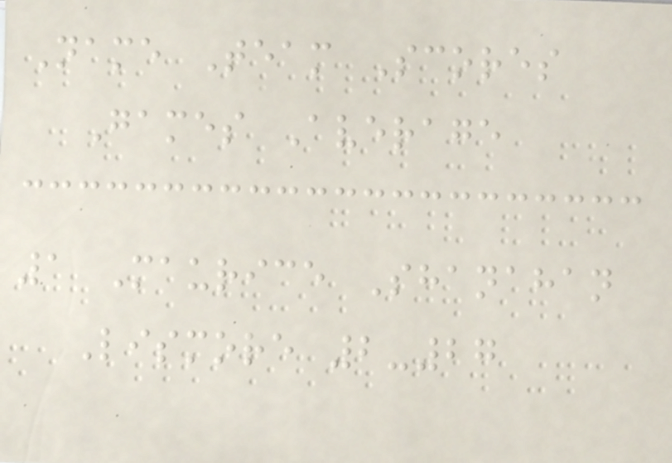Name Team Scores
Games Average
1 Maurice Shanahan
Lismore 2-27
